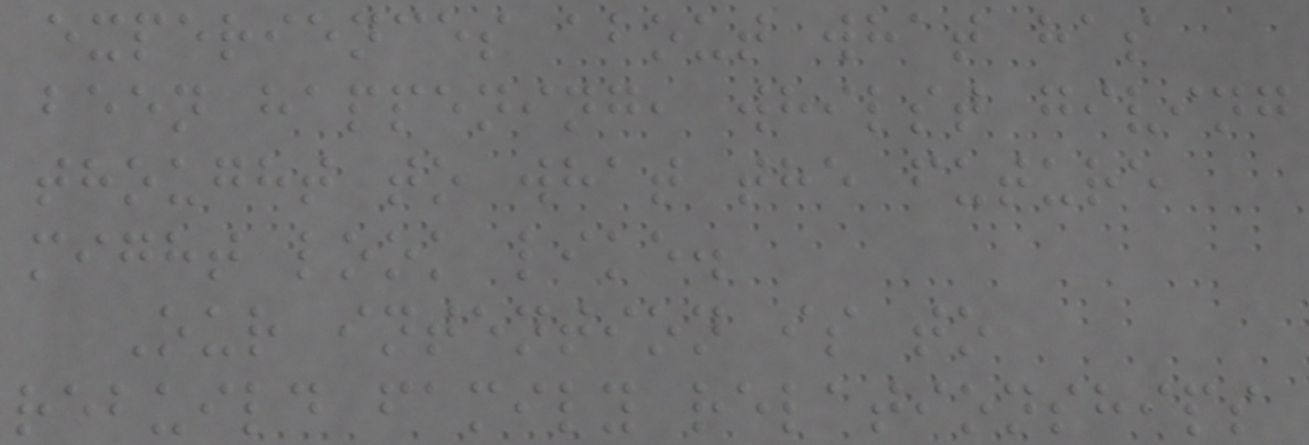experiences about what has
been happening, whilst giving
thought to what the future
might look like.
Our intention is to
rebuild family relationships
